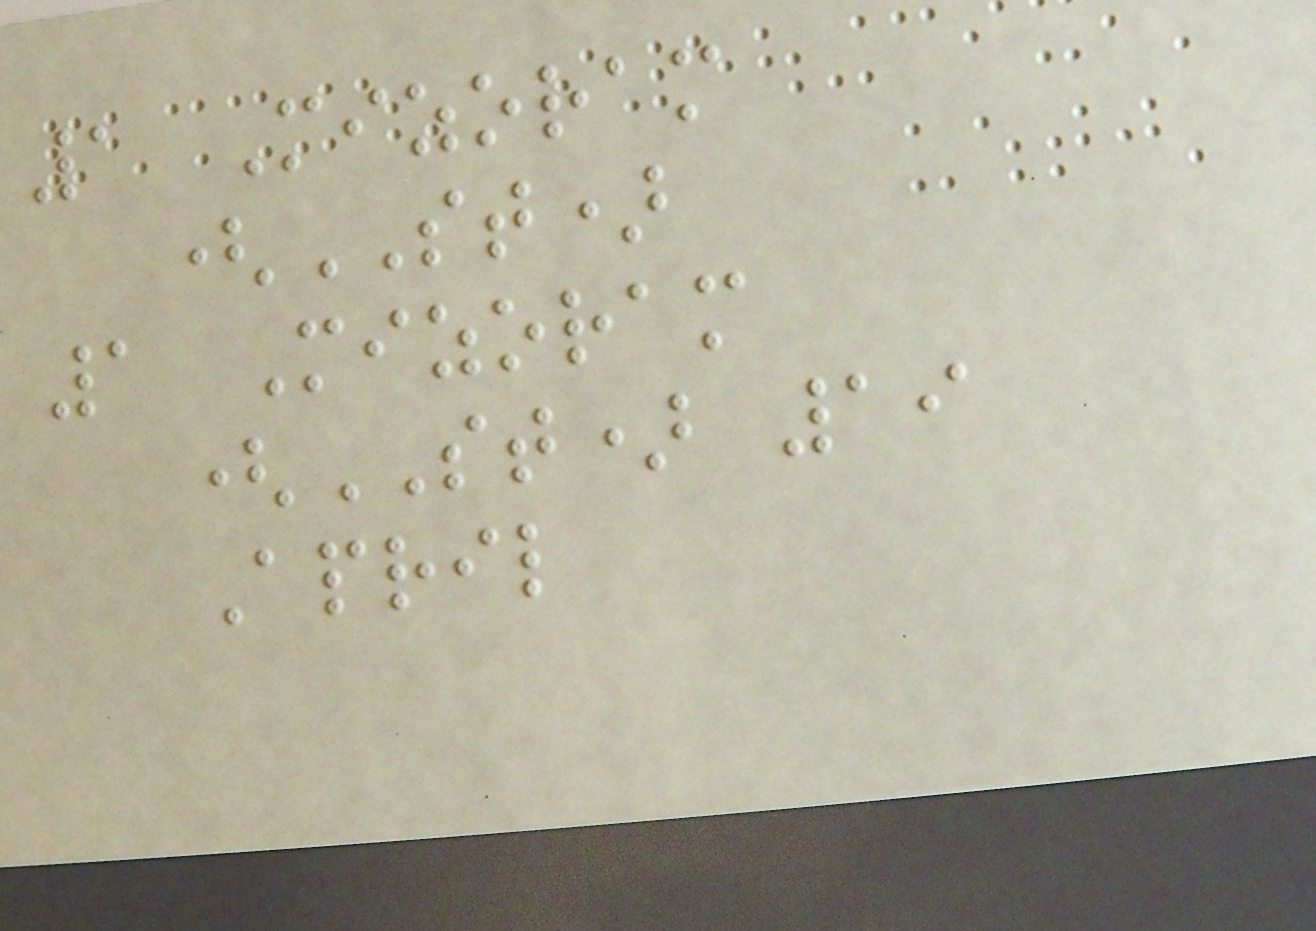1 Mizoram
(ST)
1 Mizoram
(ST) 19
April
